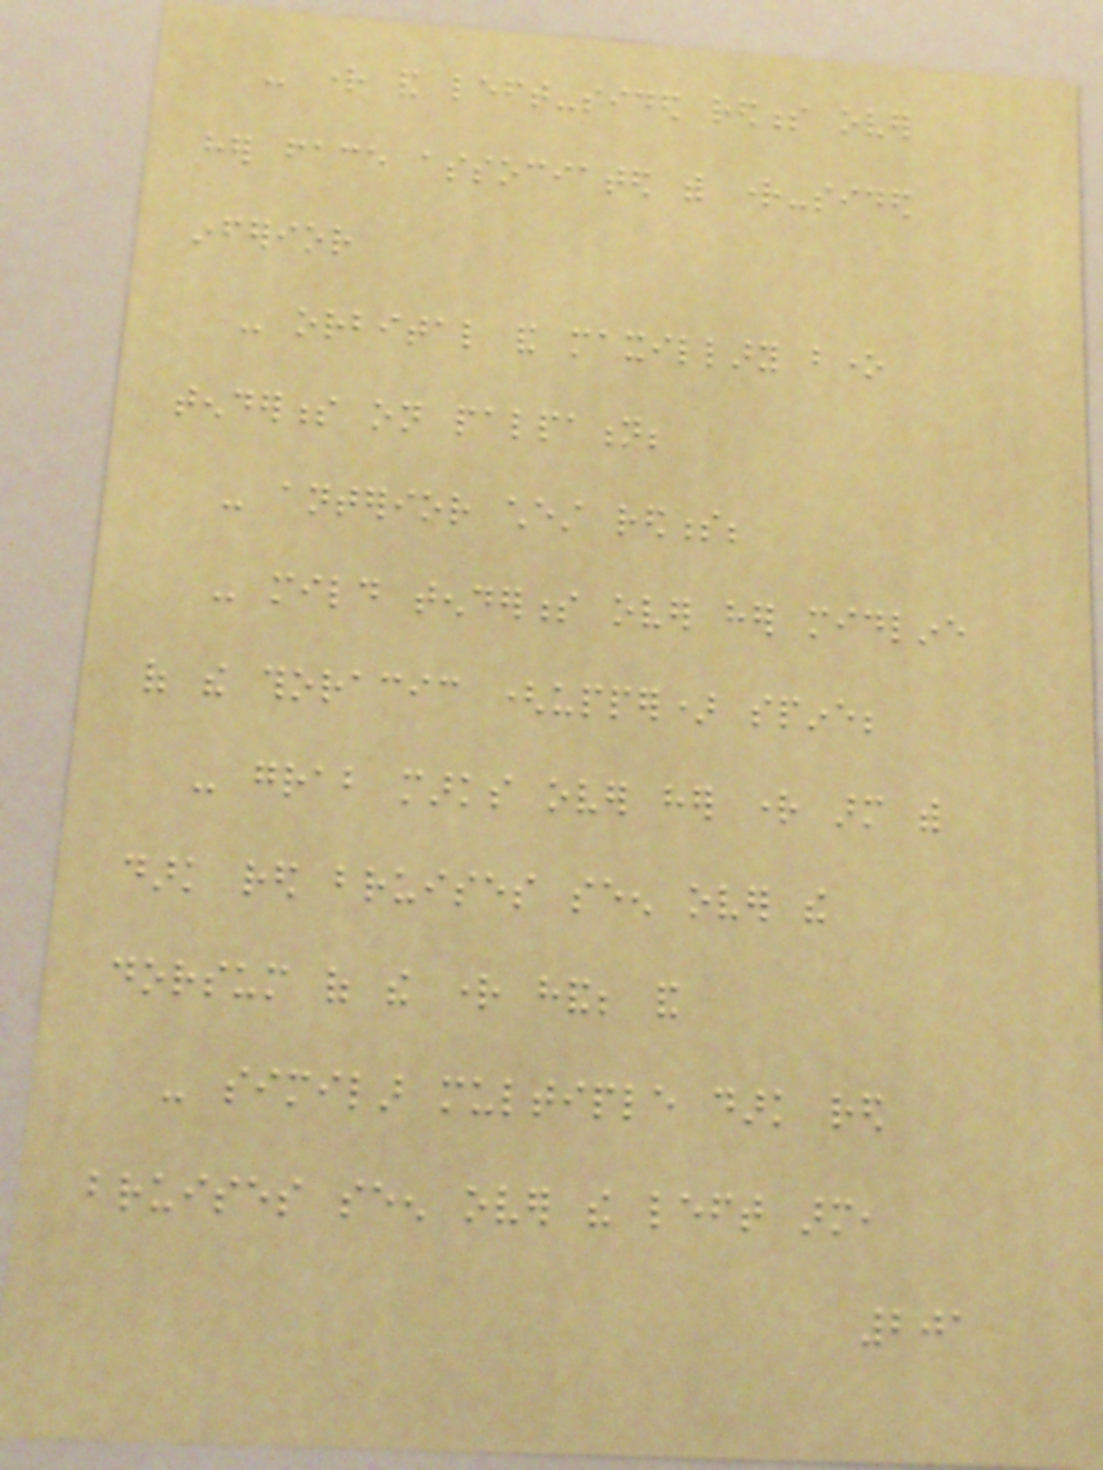- right and left-sided redness over
her face associated with right-sided
inferior
- orbital and maxillary bone
tenderness on palpation;
- anterior chest redness;
- mild tenderness over her midline
of the thoracic (upper) spine;
- grab marks over her right arm with
dark red bruises seen over the
dorsum of the right hand; and
- similar multiple dark red
bruises seen over the left arm,
201
